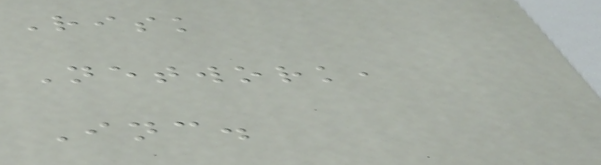Risk
Network,
Inc.
